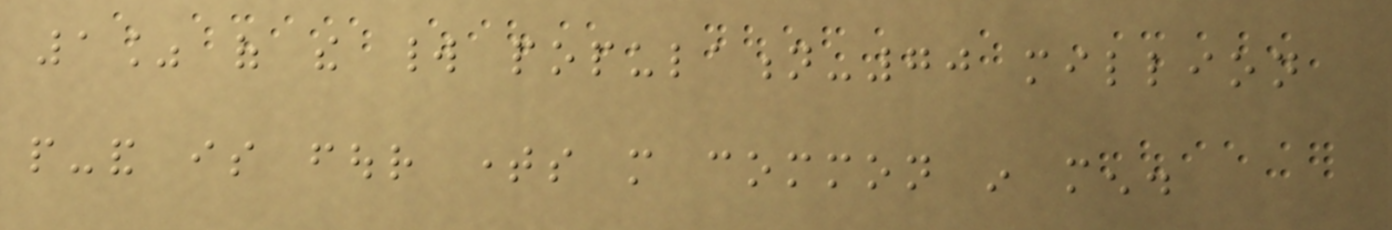1% of the world population-70 million
people-and is four times more common in men.
